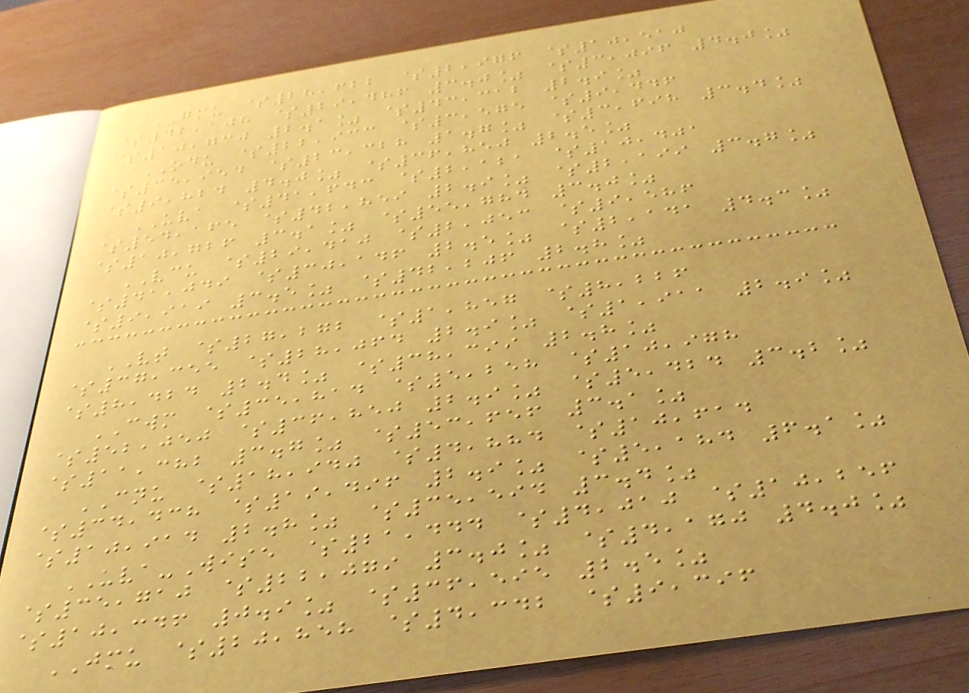GMU $28,622 $2,976 $10,510
$42,108 $29,486 3.0% $3,096 4.0%
$10,730 2.1% $43,312 2.9%
ODU $22,933 $3,575 $9,446
$35,954 $23,328 1.7% $3,698 3.4%
$9,824 4.0% $36,850 2.5%
UVA $41,643 $2,121 $10,401
$54,165 $42,859 2.9% $2,199 3.7%
$10,726 3.1% $55,784 3.0%
VCU $29,410 $2,053 $9,586
$41,049 $30,146 2.5% $2,141 4.3%
$9,919 3.5% $42,206 2.8%
VT $27,272 $1,857 $8,226
$37,355 $28,064 2.9% $1,911 2.9%
$8,424 2.4% $38,399 2.8%
CWM $35,814 $5,258 $10,978
$52,050 $36,850 2.9% $5,424 3.2%
$11,382 3.7% $53,656 3.1%
CNU $18,940 $4,884 $10,614
$34,438 $19,496 2.9% $5,184 6.1%
$10,914 2.8% $35,594 3.4%
UVA-Wise $21,444 $4,010 $10,256
$35,710 $22,079 3.0% $4,170 4.0%
$10,346 0.9% $36,595 2.5%
JMU $20,858 $4,342 $9,396
